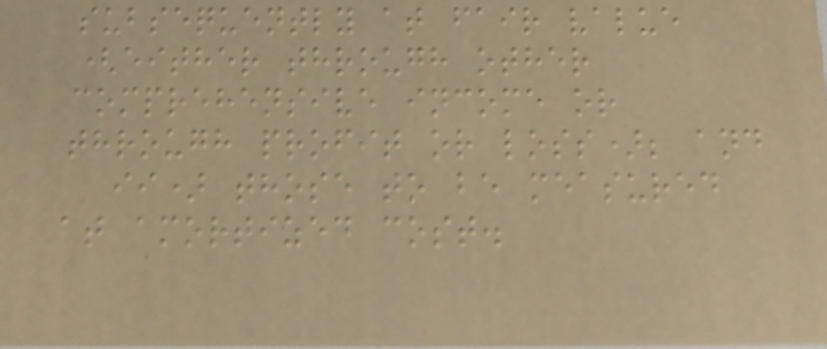subsequently at fair value
(either through other
comprehensive income or
through profit or loss); and
ii) those to be measured
at amortized cost.
